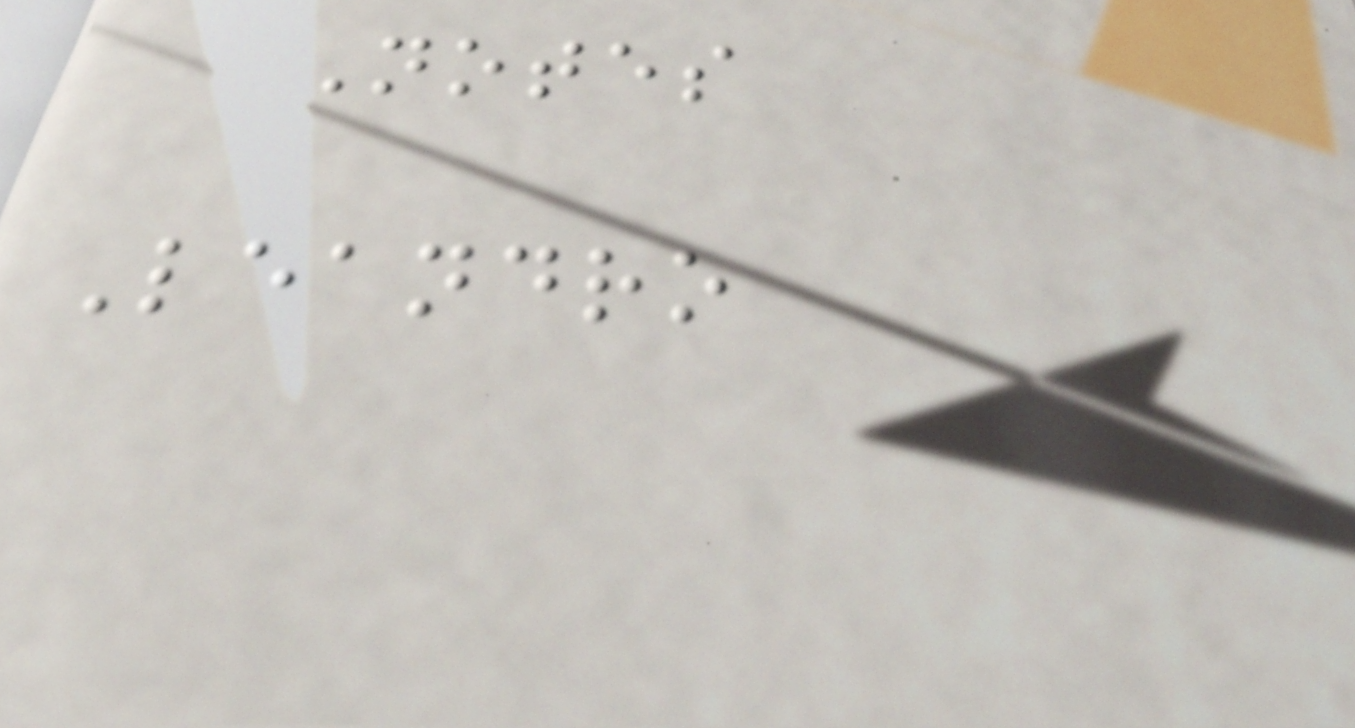Notes
Leandro
